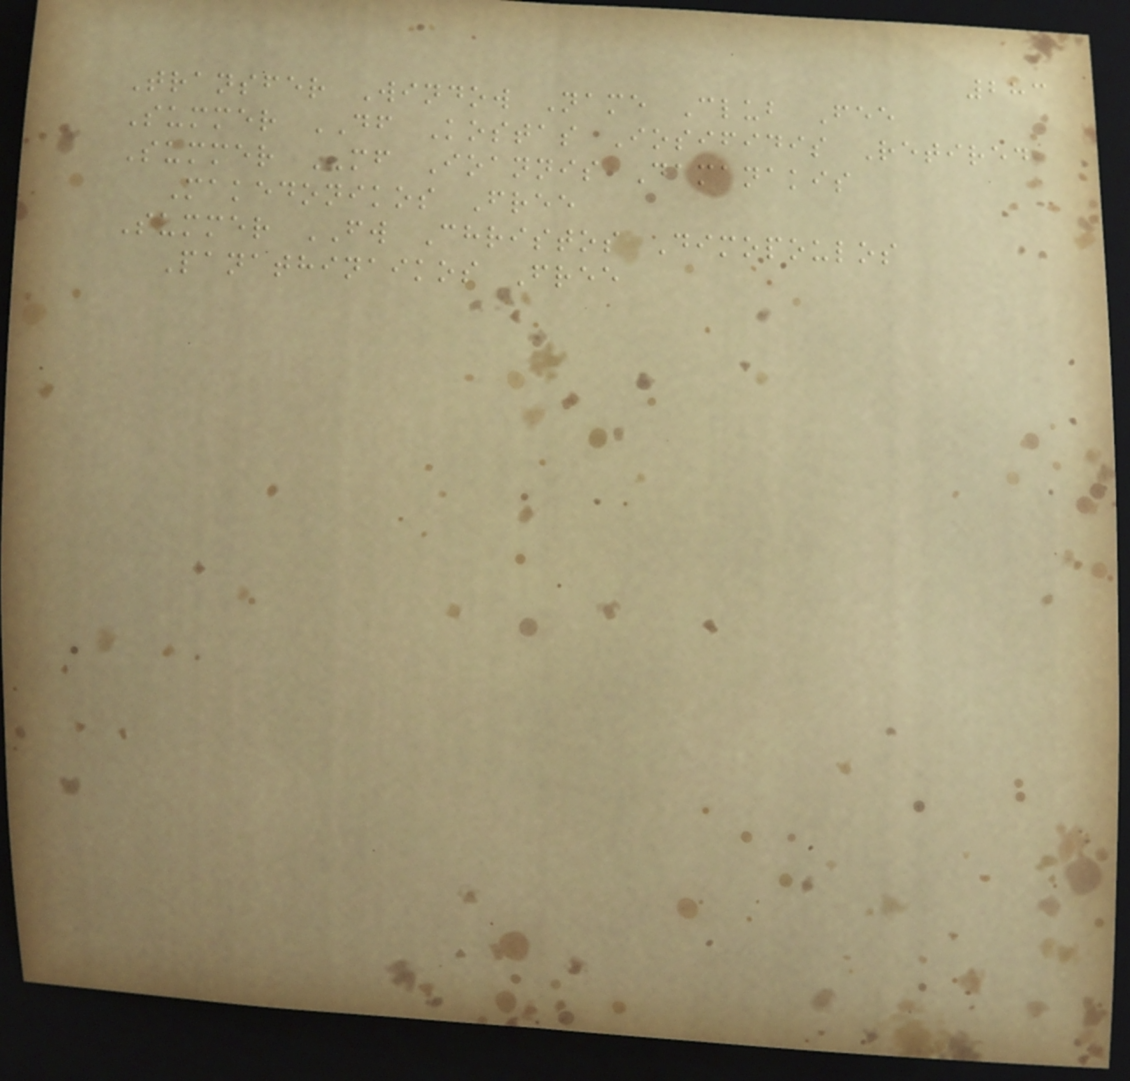283
Transfer Window Name Club Fee
Summer DF Kostas Iosifidis Retired
Summer MF Ioannis Damanakis
Makedonikos Free
Summer FW Christos Dimopoulos
Panathinaikos Free
